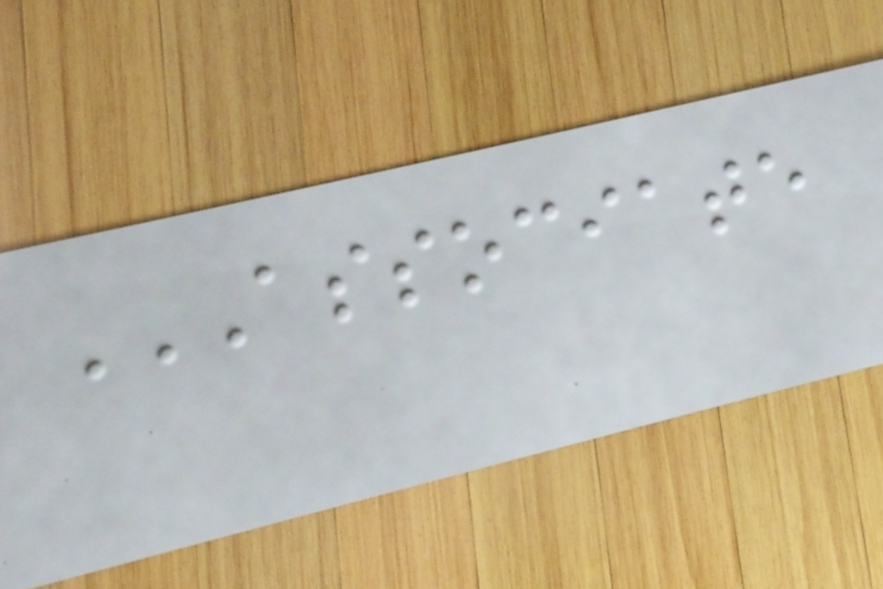ASSOCIATE
